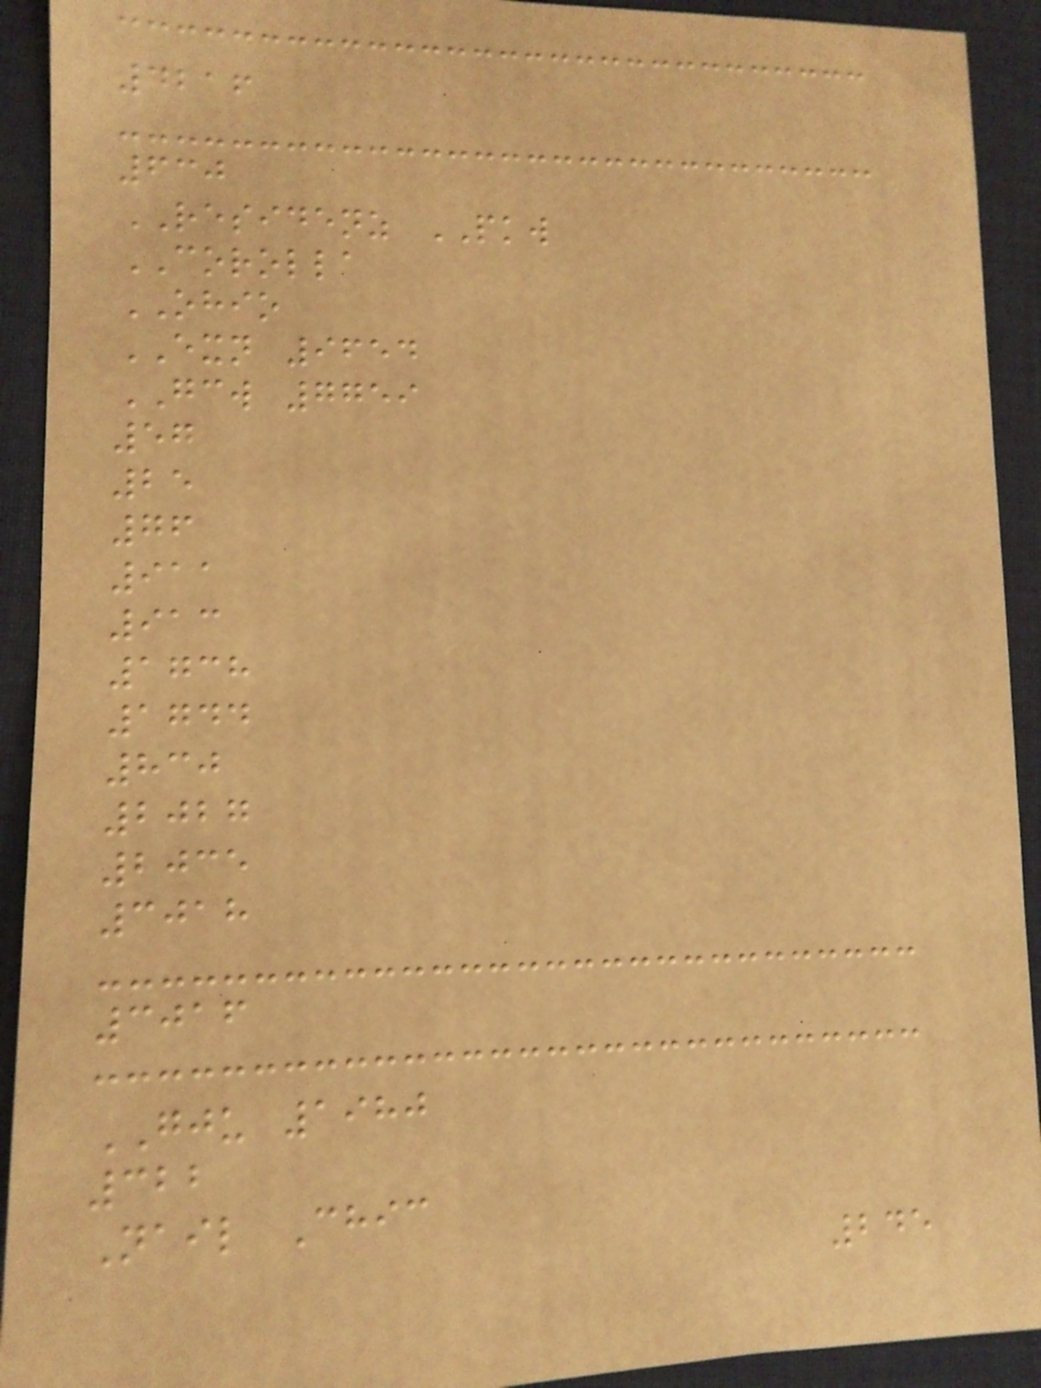4216
630
RESIDENZ PKW
COROLLA
OHIO
EXN 9654
GCW 7759
57
25
76
911
913
1738
1744
830
2027
2035
3018
3016
GJU 1980
322
Nail Chic
245
